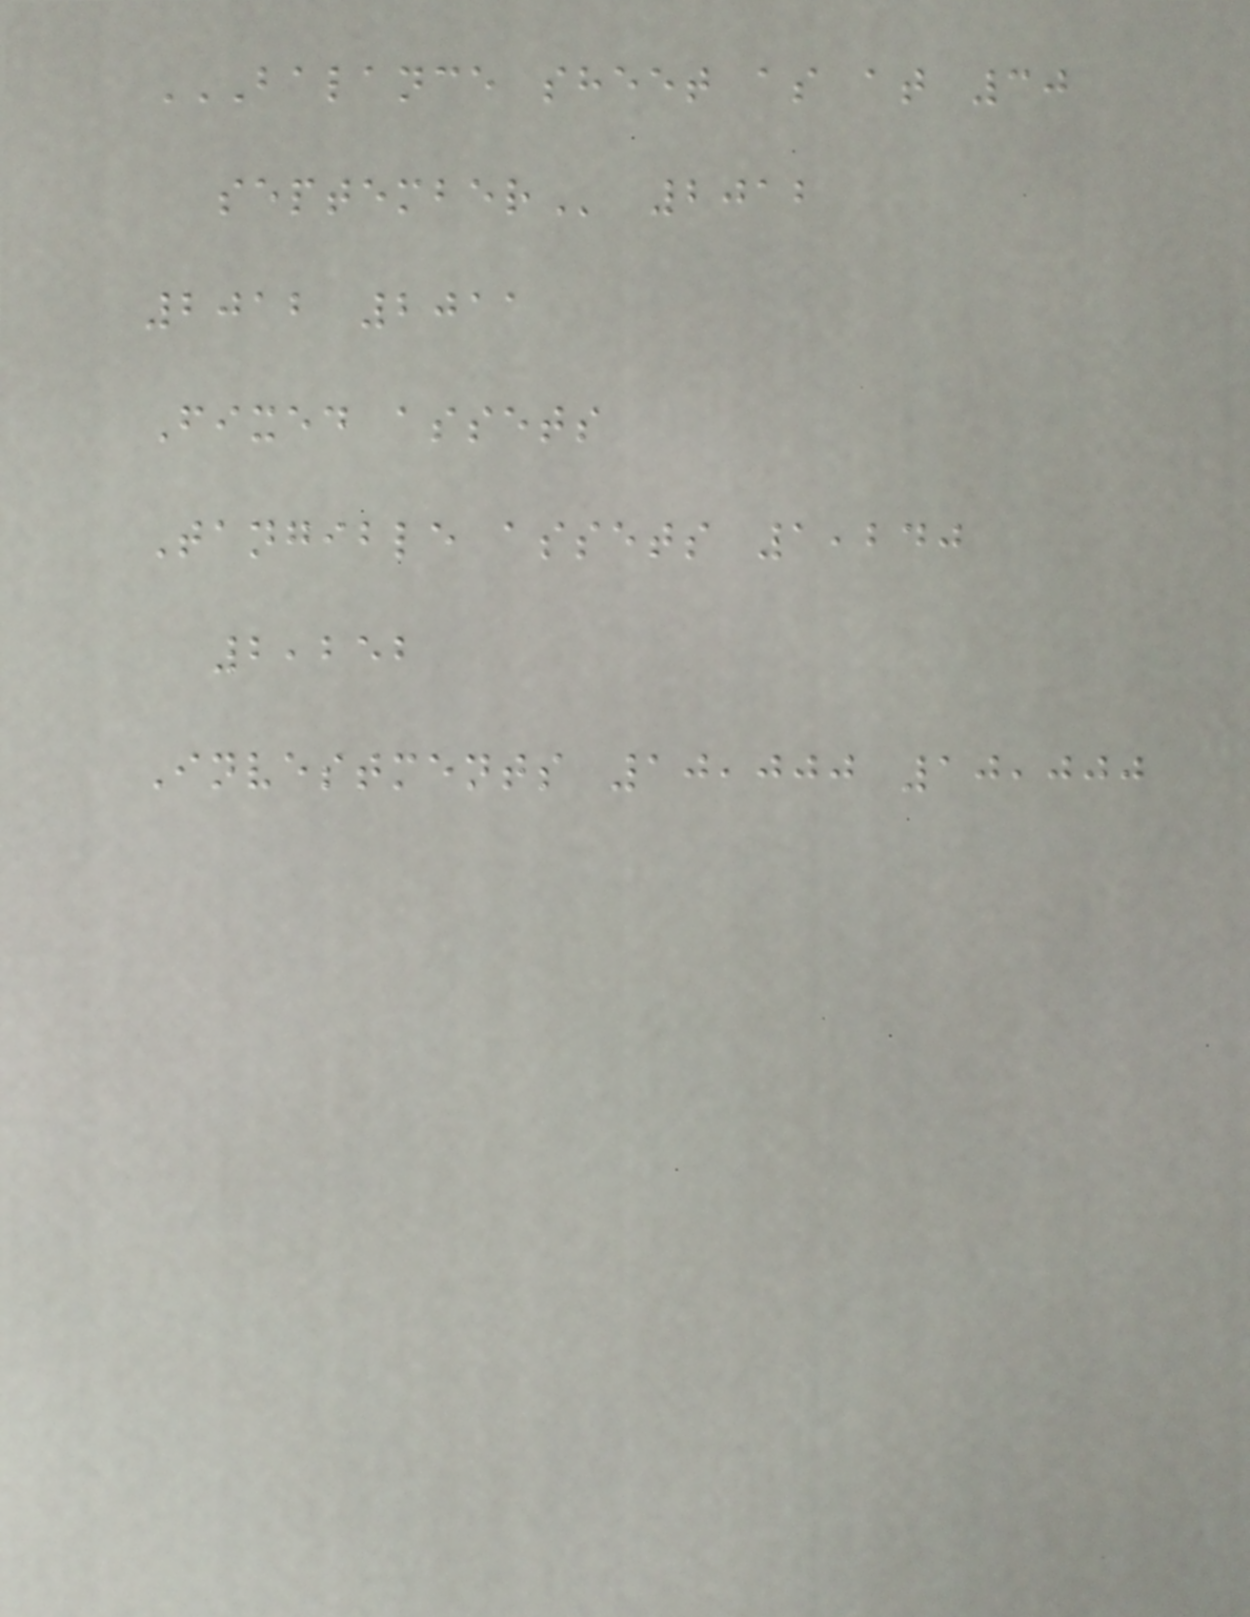BALANCE SHEET AS AT 30
SEPTEMBER 2012
2012 2011
Fixed assets
Tangible assets 1,240
2,252
Investments 10,000 10,000
